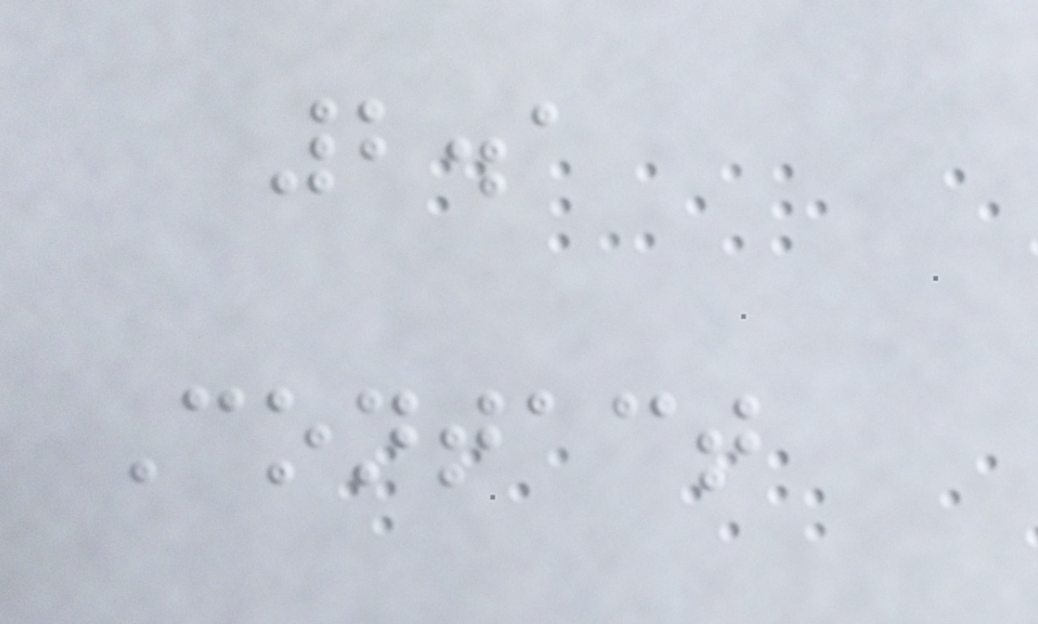2.1
Contact
